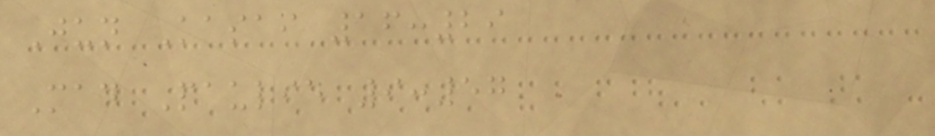Jun Kasai 16:29
Mad Paulie 9:57
